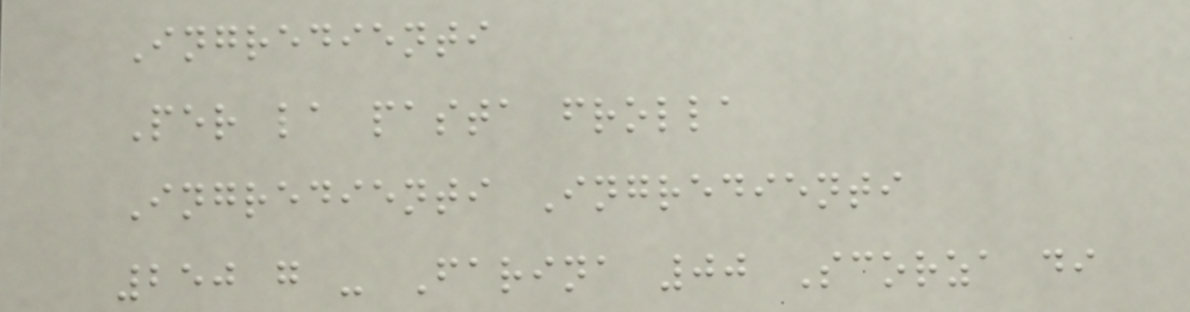Ingredienti
Per la pasta frolla
Ingredienti Ingredienti
250 g - Farina 00 Scorza di
